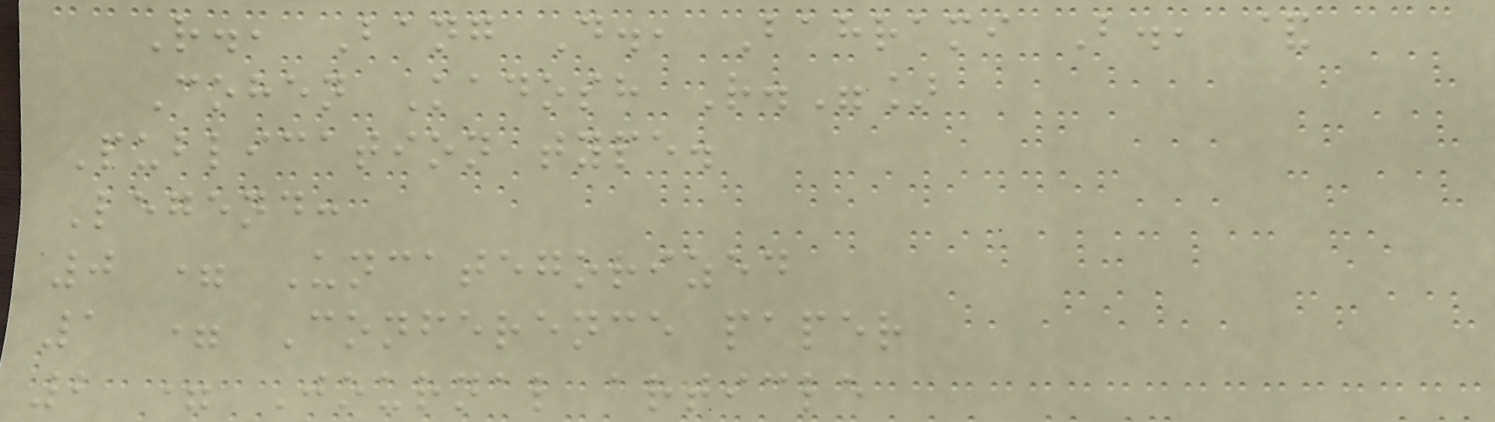R., Bang D., Bahrami B., &
Cohen Kadosh R."]
Publication type.
Legend:
0 = Uncategorized
1 = Conference paper
2 = Journal article
